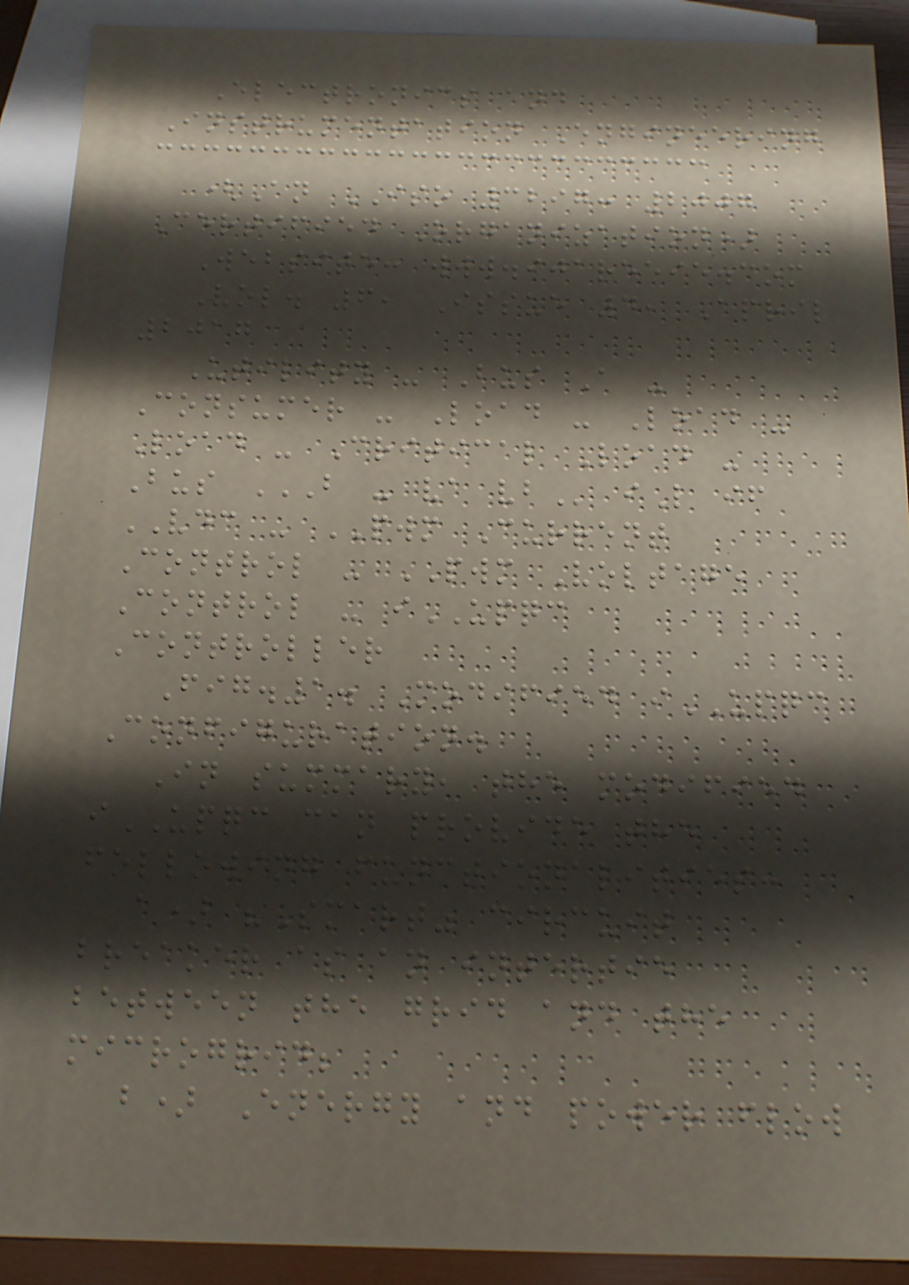Electronics and
Instrumentation Engineering
(An ISO 3297: 2007
Certified Organization)
Website: www.ijareeie.com
Vol. 6, Issue 4, April
2017
Utility - Bus A -
Consumer - Load - Load -
Load - Critical Load -
Bus B - VA VB iL if
VDC - PWM Current
Control - PWM Voltage
Control - iUPQC
Controller
Fig.1. Modified iUPQC
Configuration.
In summary, the modified
iUPQC can provide the
following functionalities:
a) "Smart" circuit
breaker as an intertie
between the grid and the
microgrid;
b) Energy and power flow
